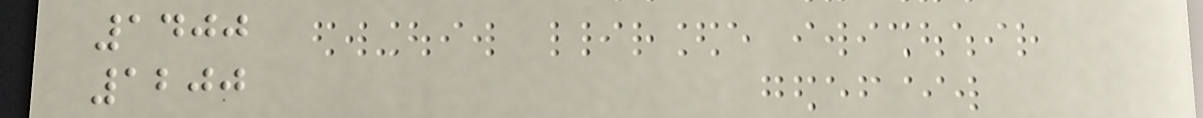1400
1200
